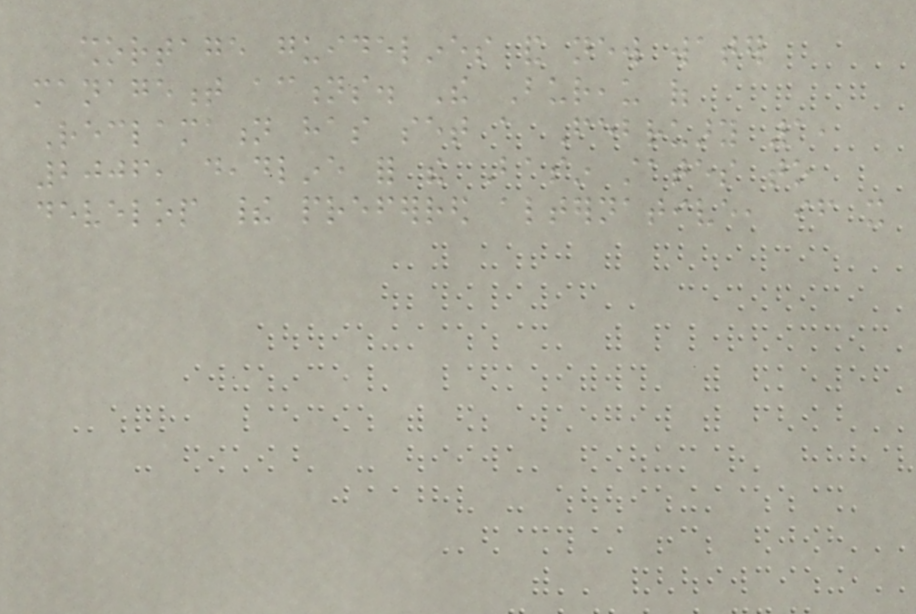shortage guidelines and new water
management actions. The Bureau of
Reclamation has set a February 1,
2006, deadline for the Basin states to
develop their preferred alternative, if it
